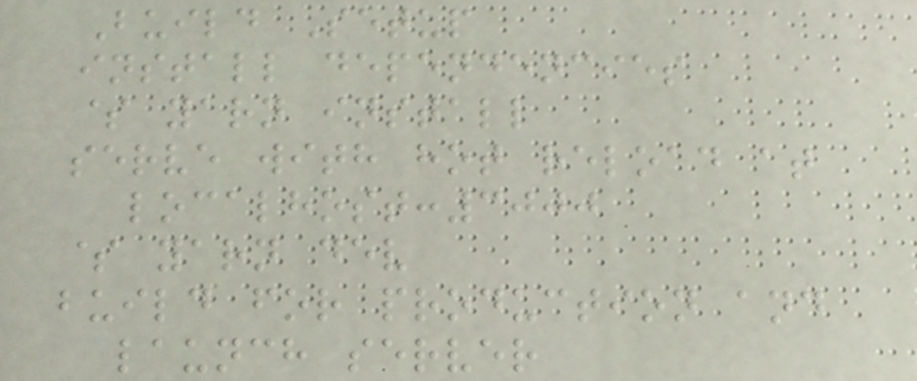Build Setup
install dependencies
$ yarn install
serve with hot reload at
localhost:3000
$ yarn dev
build for production and
launch server
